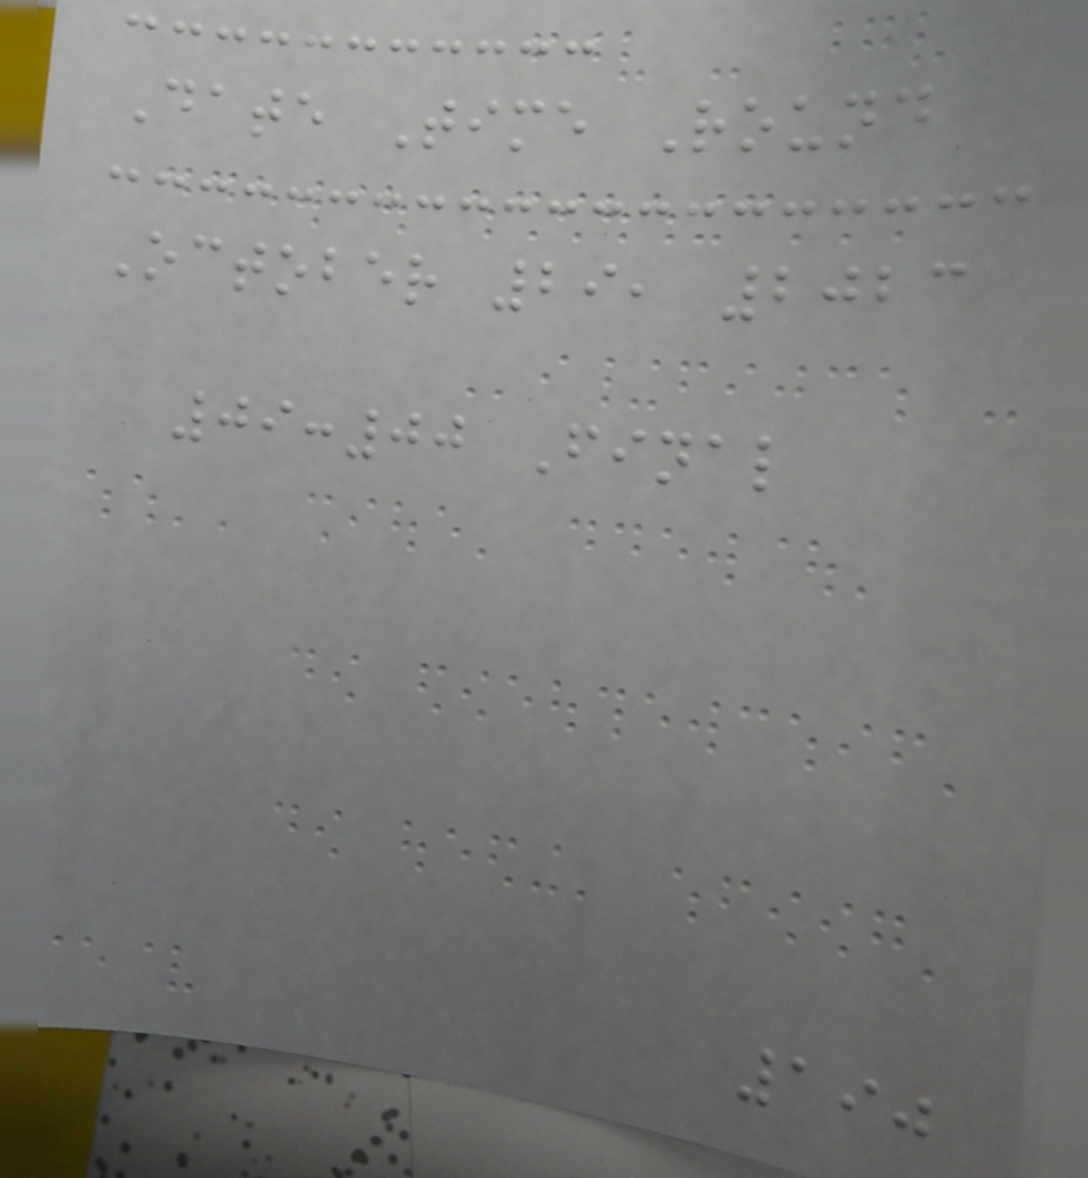Date Time Round
October 29, 2023
09:00 Final
190
